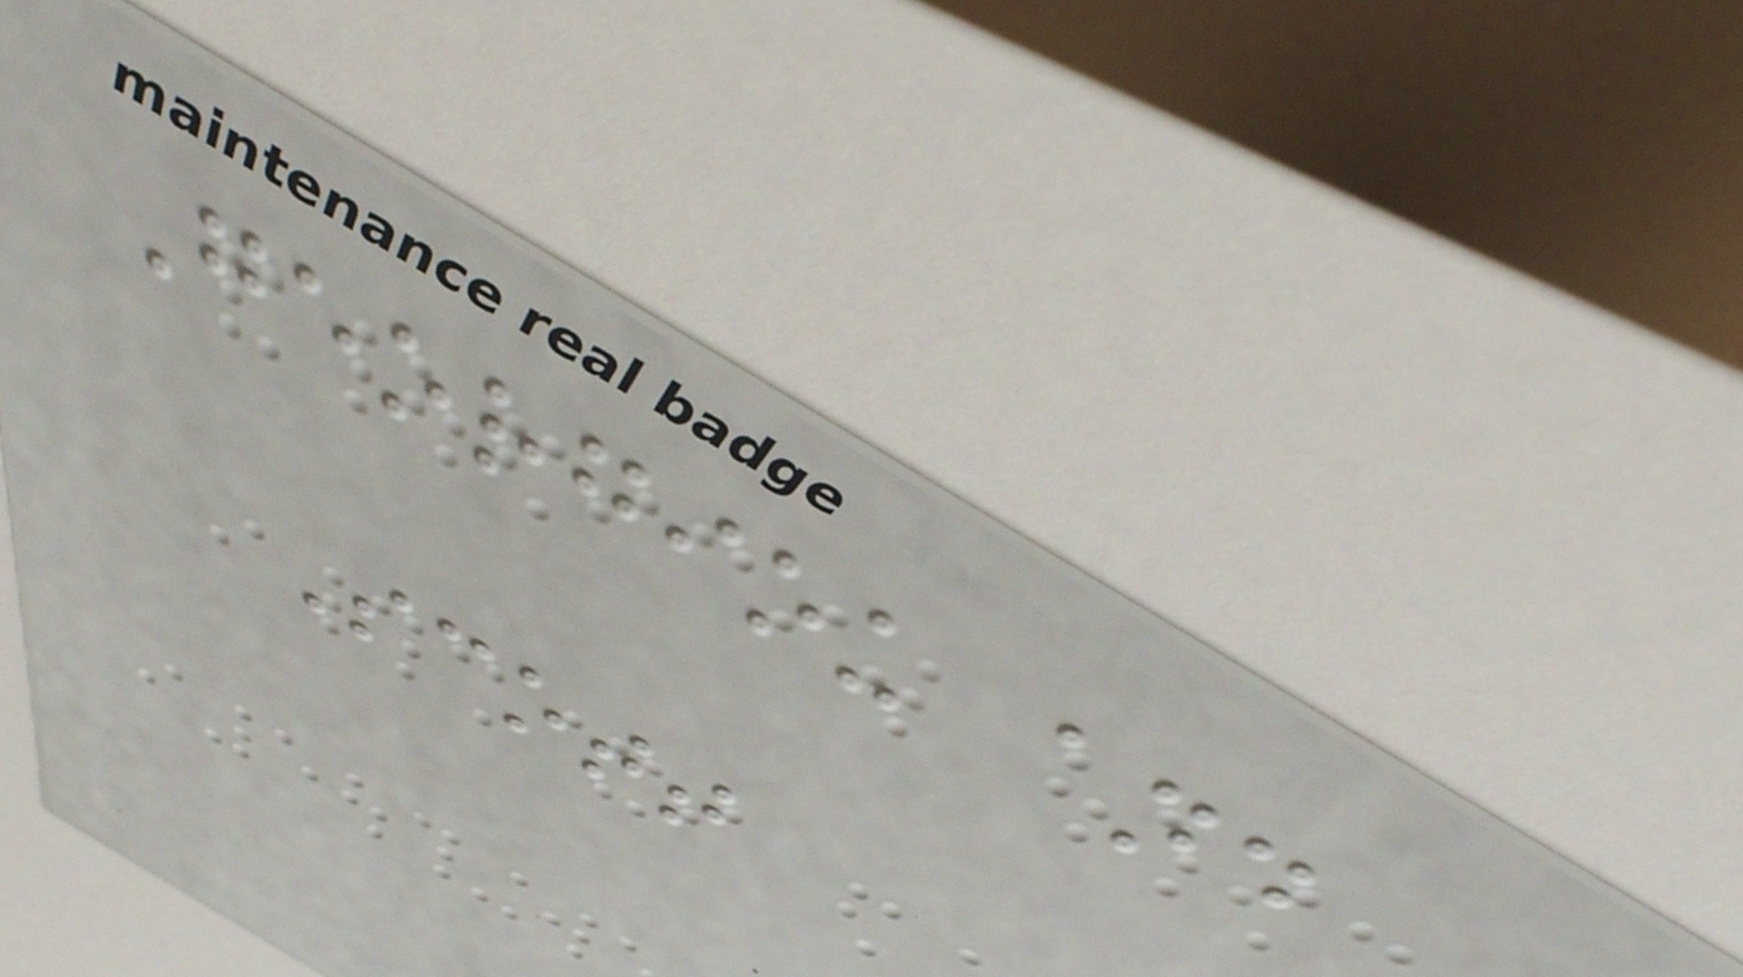Georgiou and
Scott
